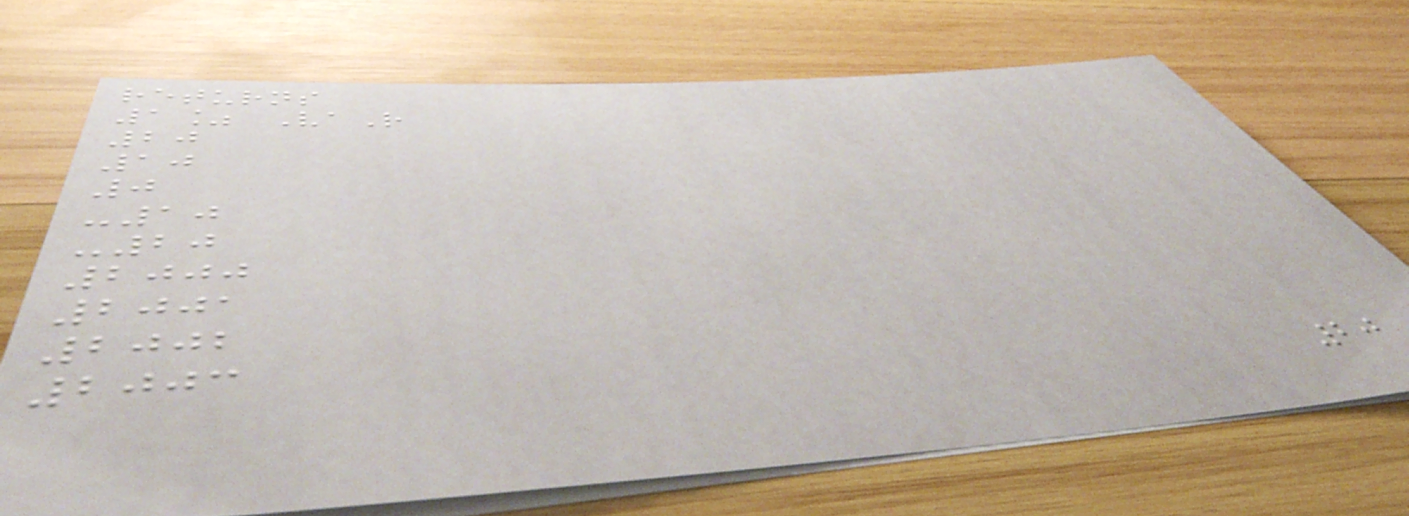returns
1% VaR
20
10
0
-10
-20
2000
2001
2002
2003
20
